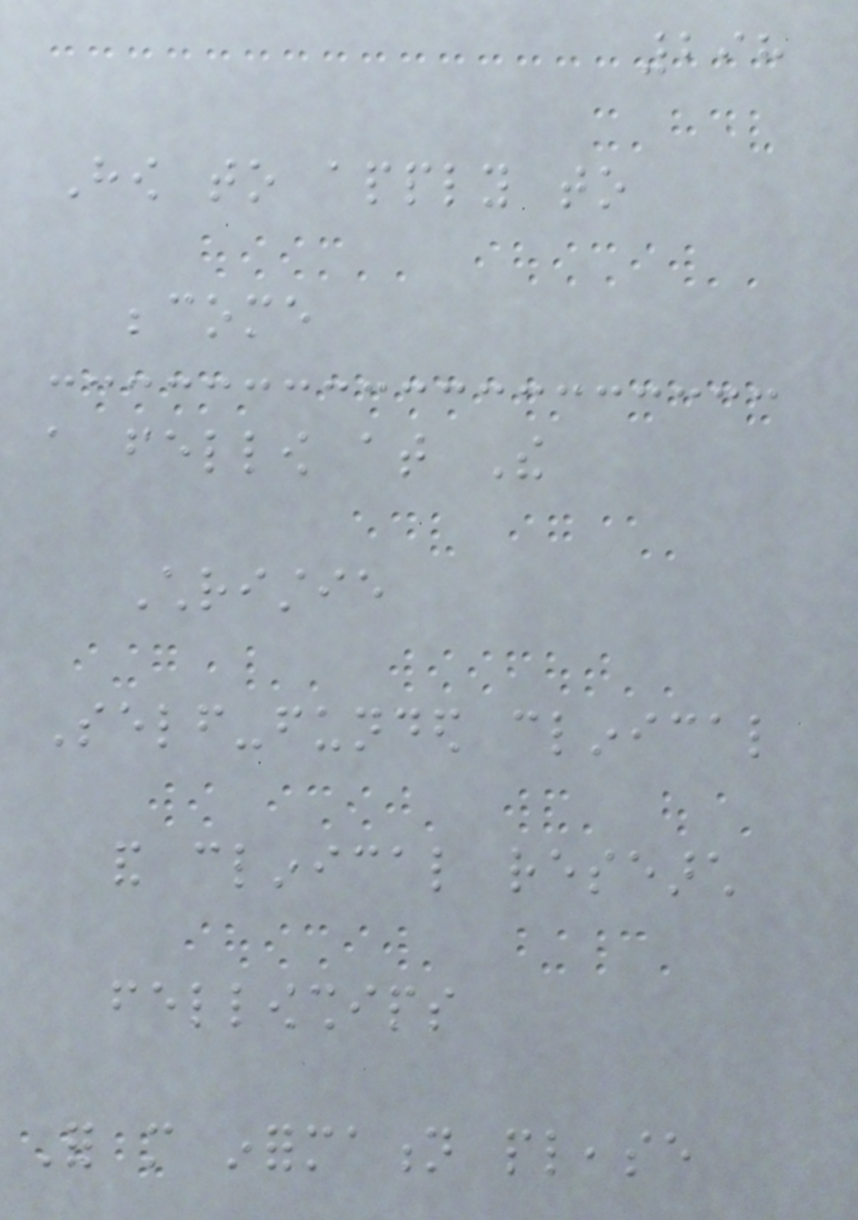298
How to apply to
become
a fellow at The
Christie
Self-funded clinical
and clinical research
fellowships
For more information please
